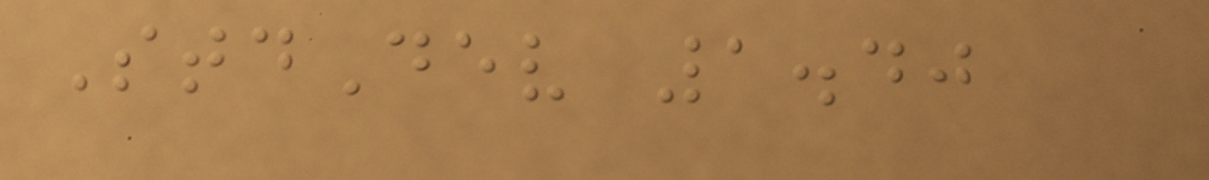StdDev 1.40
